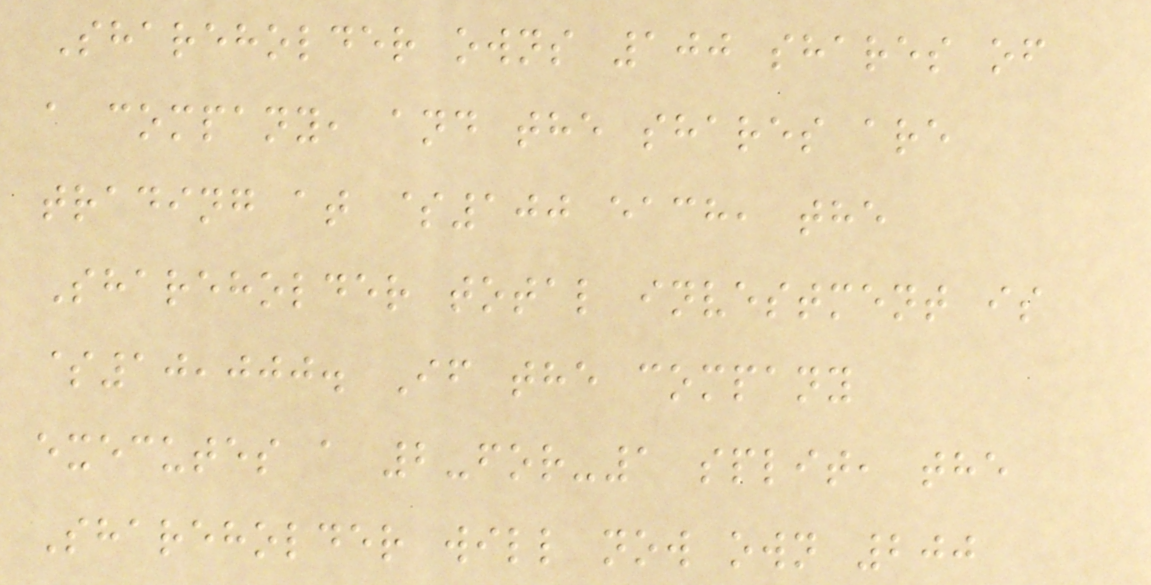Shareholder owns 100 shares of
a company, and the shares are
trading at $100 each, the
Shareholder total investment is
$10,000. If the company
executes a 2-for-1 split, the
Shareholder will now own 200
